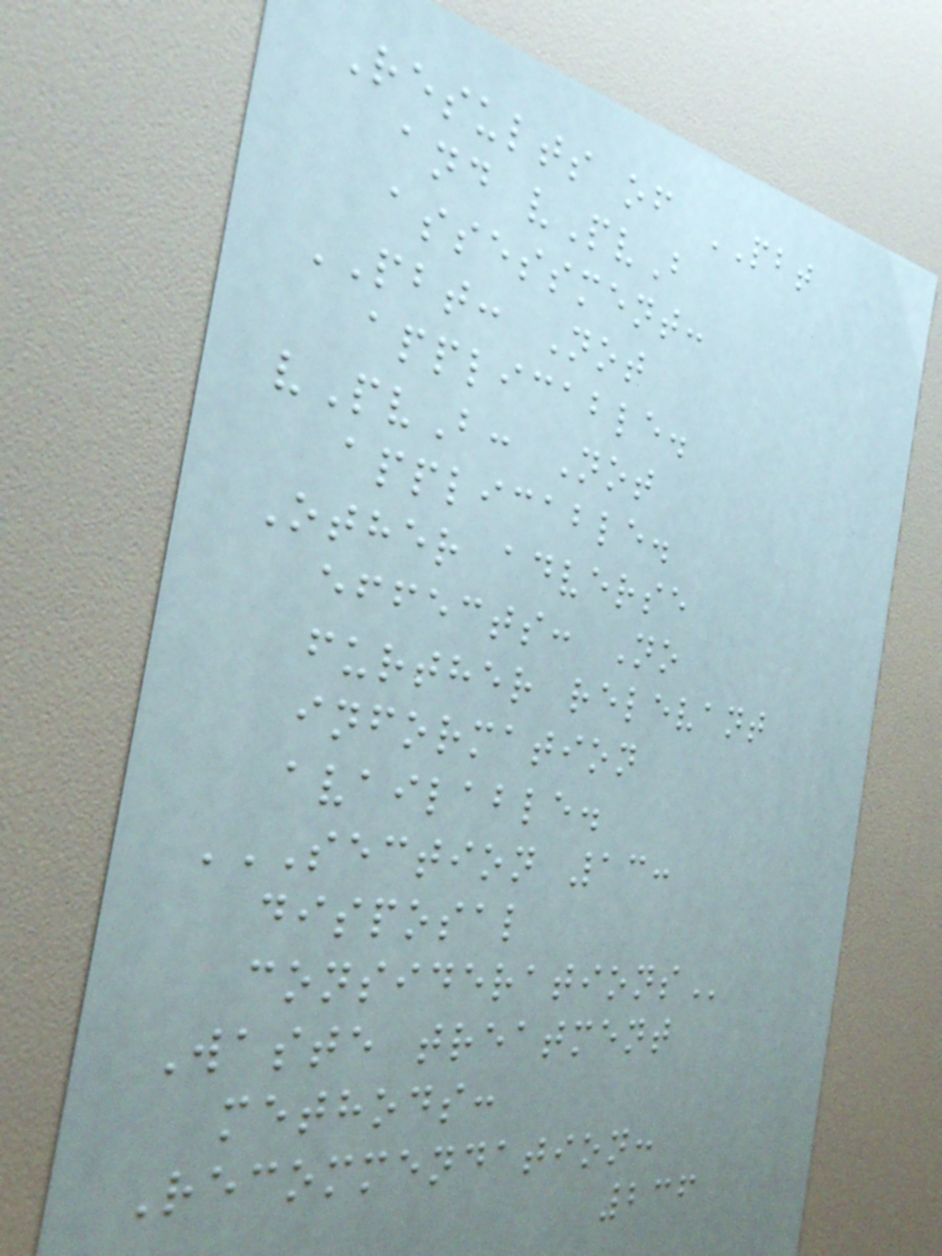Results of PBT
and vPvB
assessment:
PBT: Not
applicable.
vPvB: Not
applicable.
Other adverse
effects: No
further relevant
information
available.
SECTION 13:
DISPOSAL
CONSIDERATIONS
Waste treatment
methods:
Recommendation:
236
